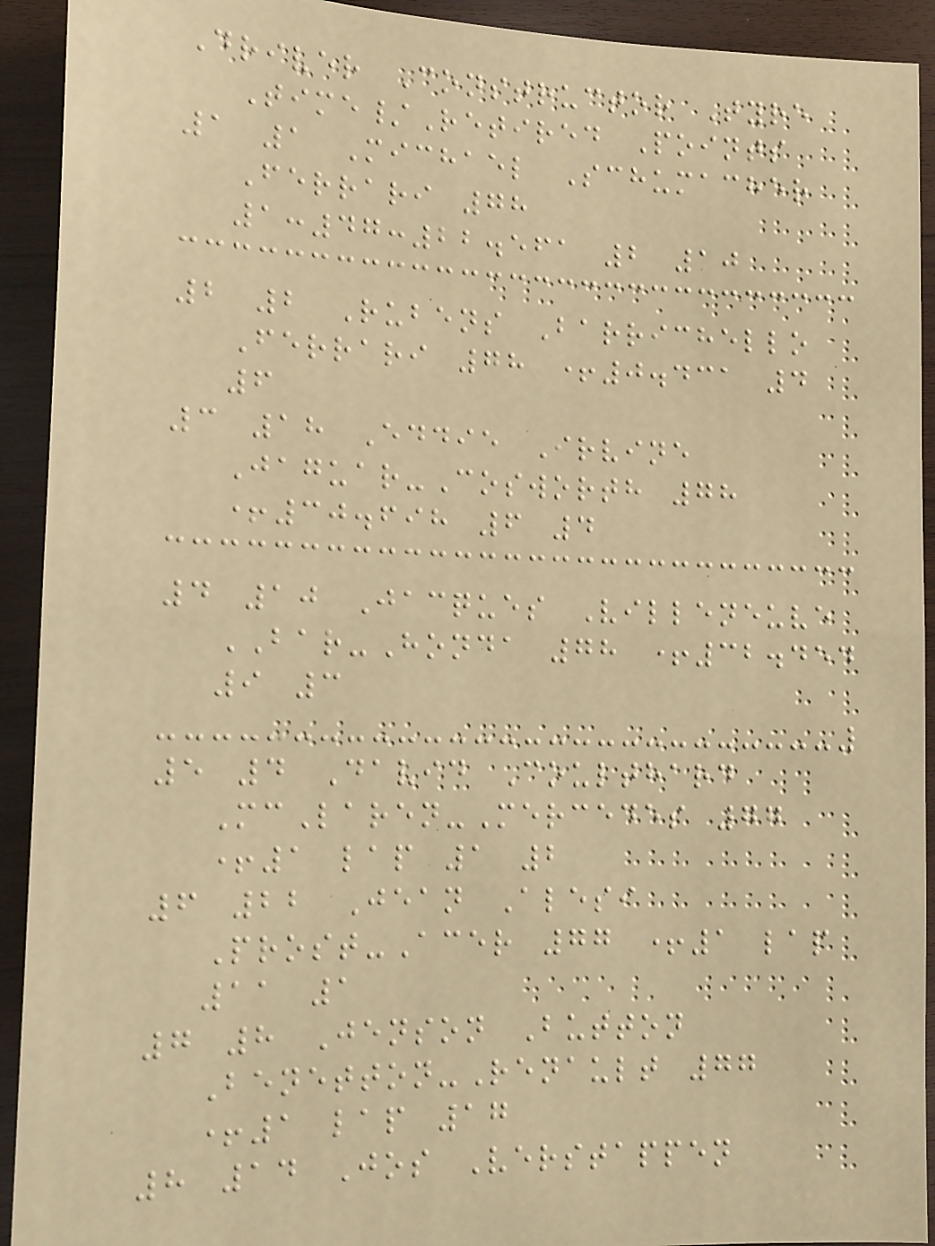Driver Constructor Tyre
Time/Retired Points
1 1 Michael Schumacher
Ferrari 78
1:47:22.561 2 10
2 2 Rubens Barrichello
Ferrari 78 +0.431 4
6
3 18 Eddie Irvine
Jaguar-Cosworth 78
+30.698 6 4
4 10 Jacques Villeneuve
BAR-Honda 78 +32.454
9 3
5 4 David Coulthard
McLaren-Mercedes 77
+1 lap 1 2
6 22 Jean Alesi
Prost-Acer 77 +1 lap
11 1
7 8 Jenson Button
Benetton-Renault 77
+1 lap 17
8 14 Jos Verstappen
